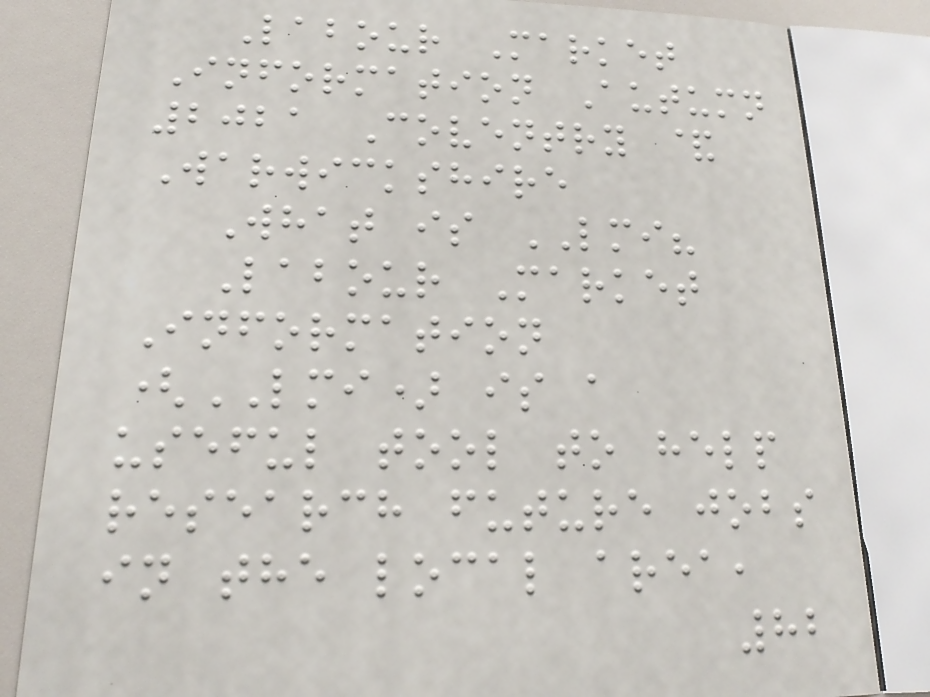Labour Market
Information Autumn
2021 Coventry &
Warwickshire
What is LMI?
Labour Market
Information
(LMI) is a
useful tool to help
research future jobs
in the local area,
82
